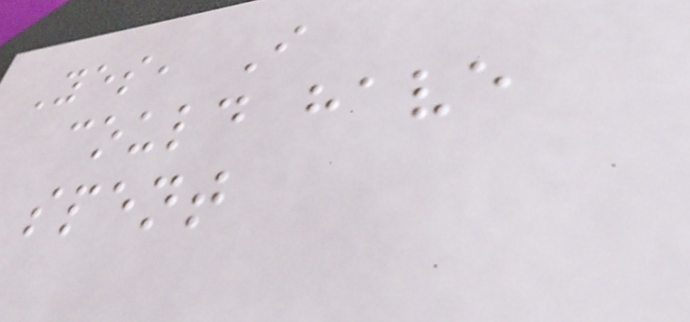Yes, I
could have
spent
